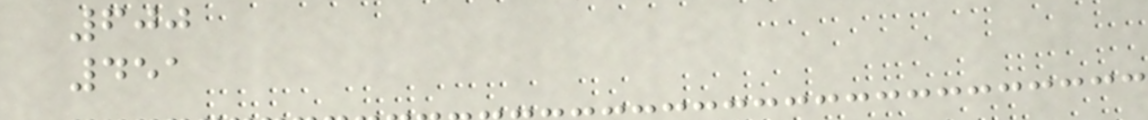600
451
